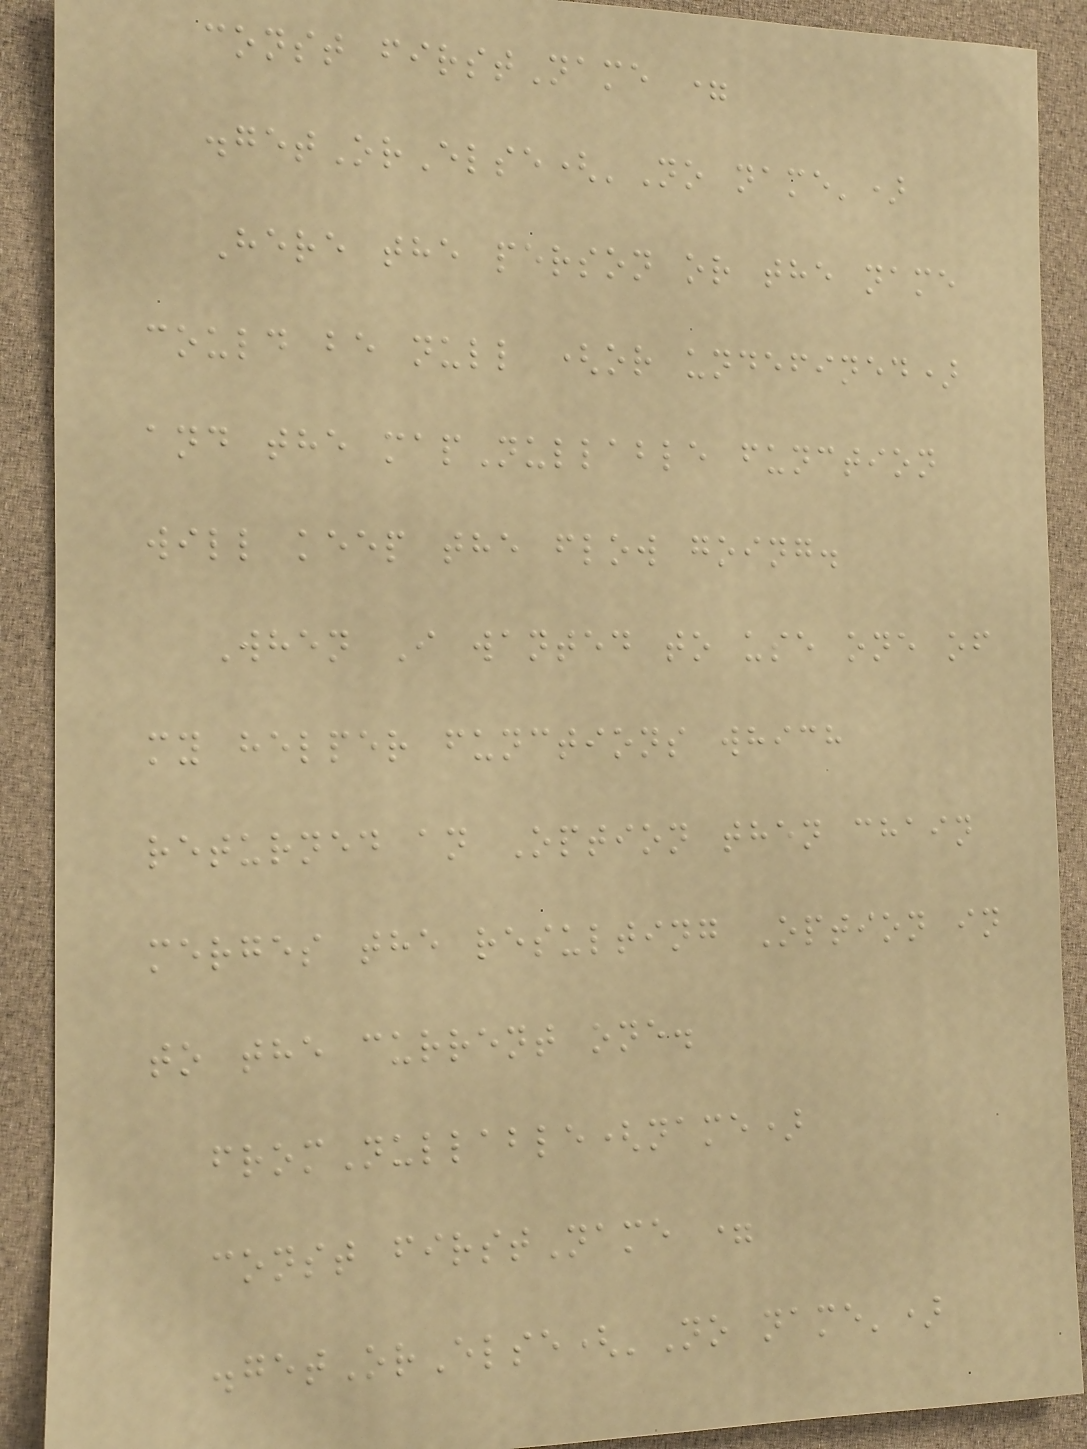const firstName =
.getOrElse('No name')
Here the person or the name
could be null (or undefined)
and the mapNullable function
will keep the flow going.
When I wanted to use one of
my helper functions which
returned an Option then chain
merges the resulting Option in
to the current one.
fromNullable(name)
const firstName =
.getOrElse('No name')
